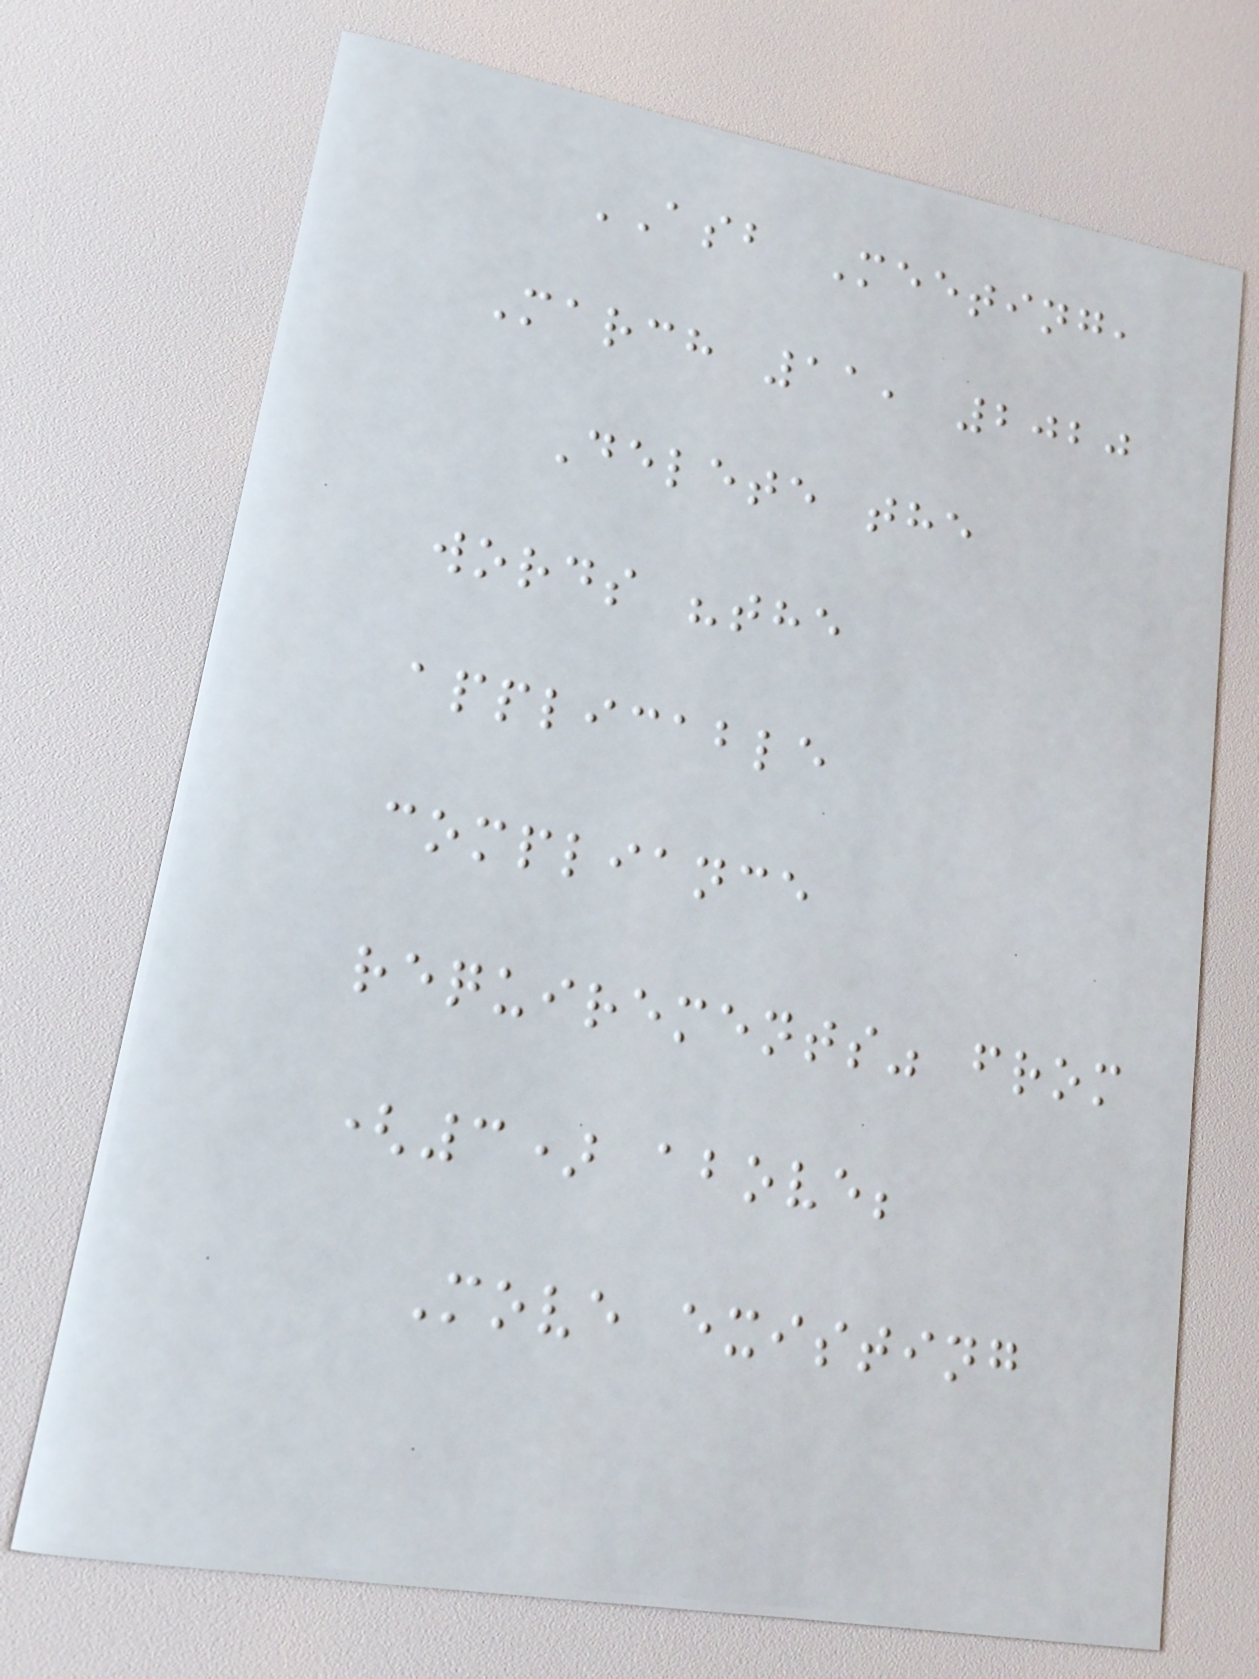ASB Meeting,
March 11, 2020
Delete the
words "the
applicable
compliance
requirements" from
(3) above;
Move existing
